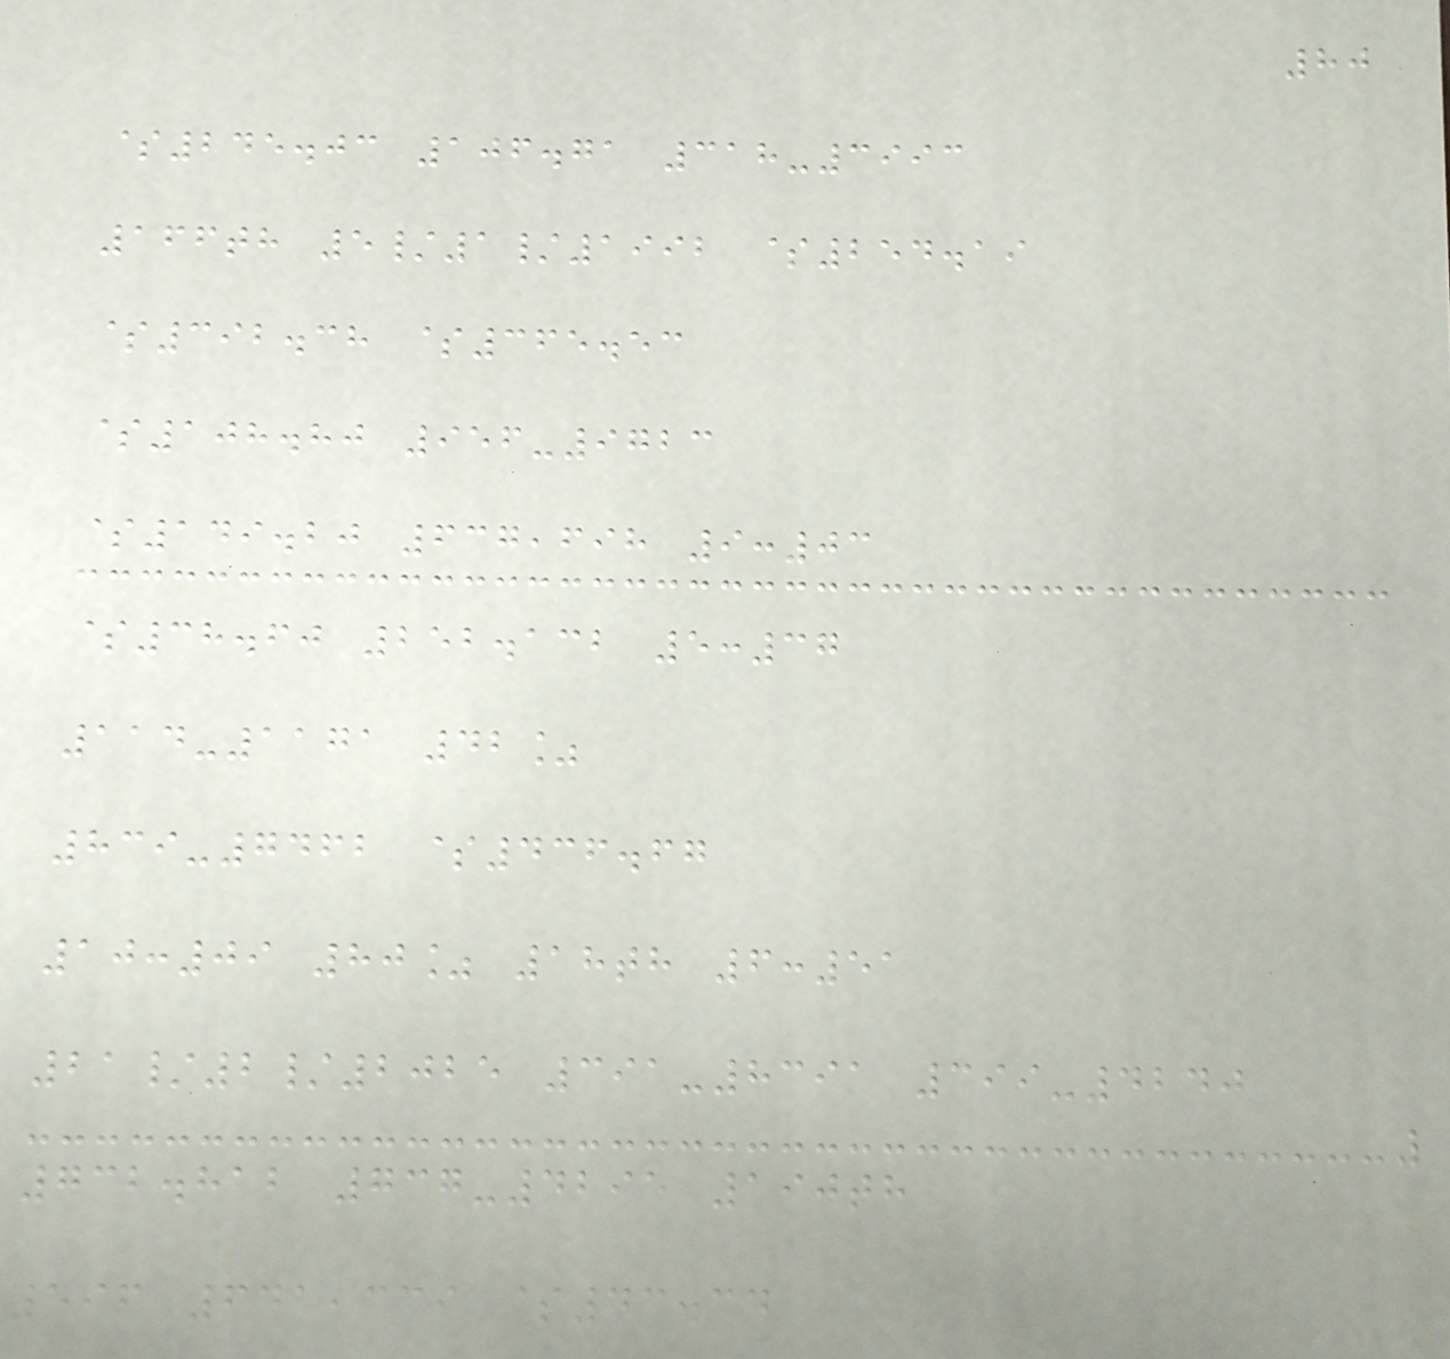80
$245.03 106.71 318-3993
166th 5/1/1992 $254.19
$392.38 $365.53
$108.80 956-9723
$149.20 637,698 9:03
$38.60 252.132 5:37
114-1171 42%
839-7462 $436.67
10:09 80% 18th 6:51
21/2/2025 391-8391 399-4240
732.812 737-4295 190th
596 641,339 $43.34
